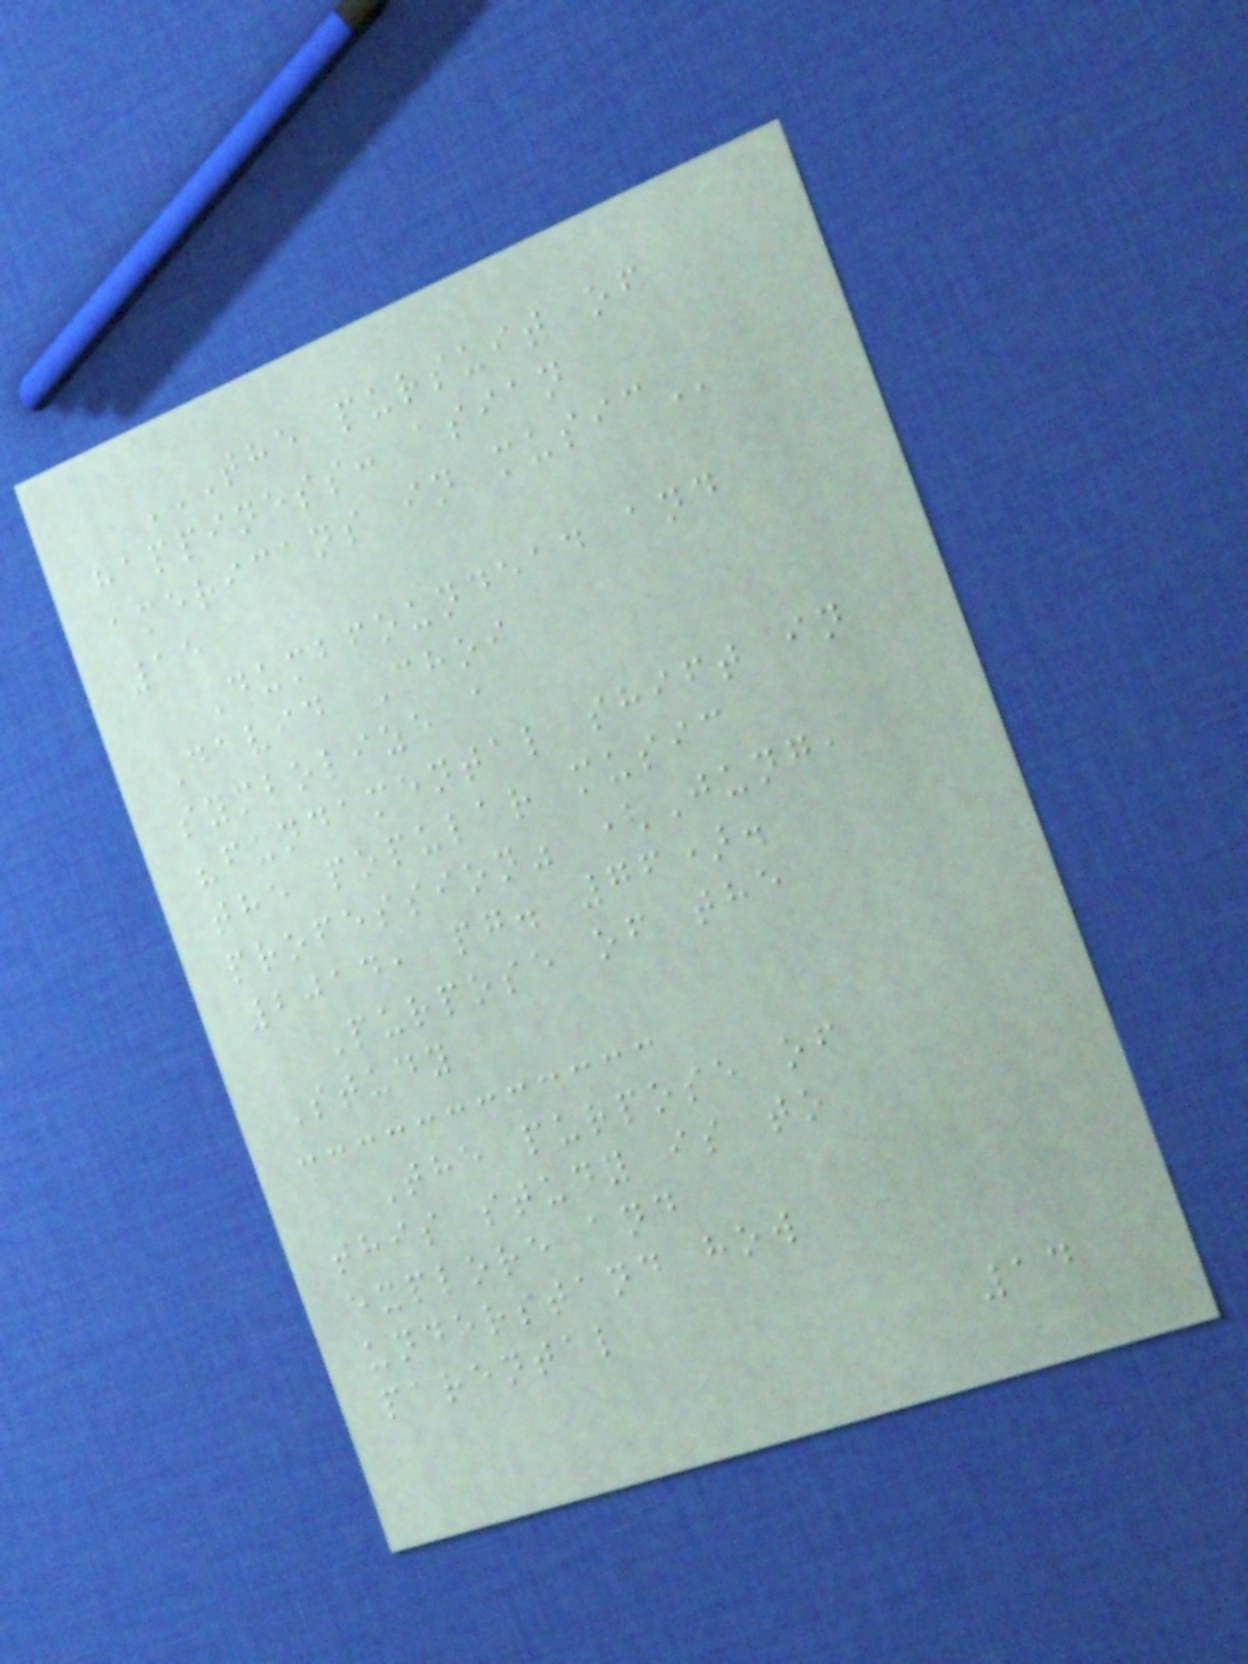THE PURSUIT OF
HAPPINESS: ASIAN
AMERICANS IN MUSIC
15
Dumbfoundead and
David Choi
symbolize a
"fundamental shift in
the popular music
profession" (Jung,
2014, pg. 76).
Purpose of the
Study
The purpose of
this study is to
explore and
understand how
parental
14
